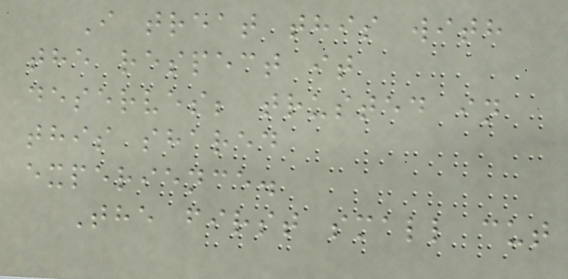I treat this with
the respect it
deserves; trusted in
this shared
experience.
The first small cut
